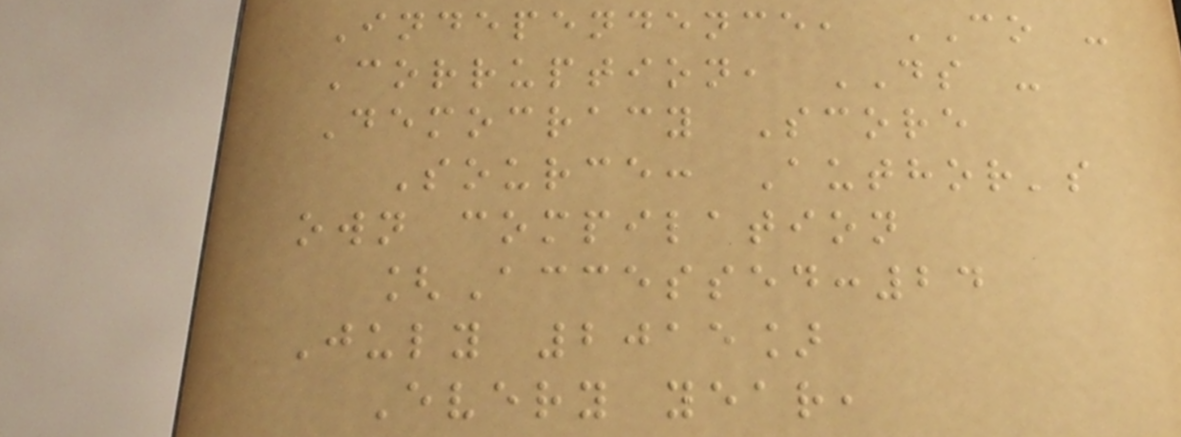Independence, CO -
Corruption, DS -
Democracy Score
Source: Author's
own compilation
[Accessed:24
July 2015]
Every year,
